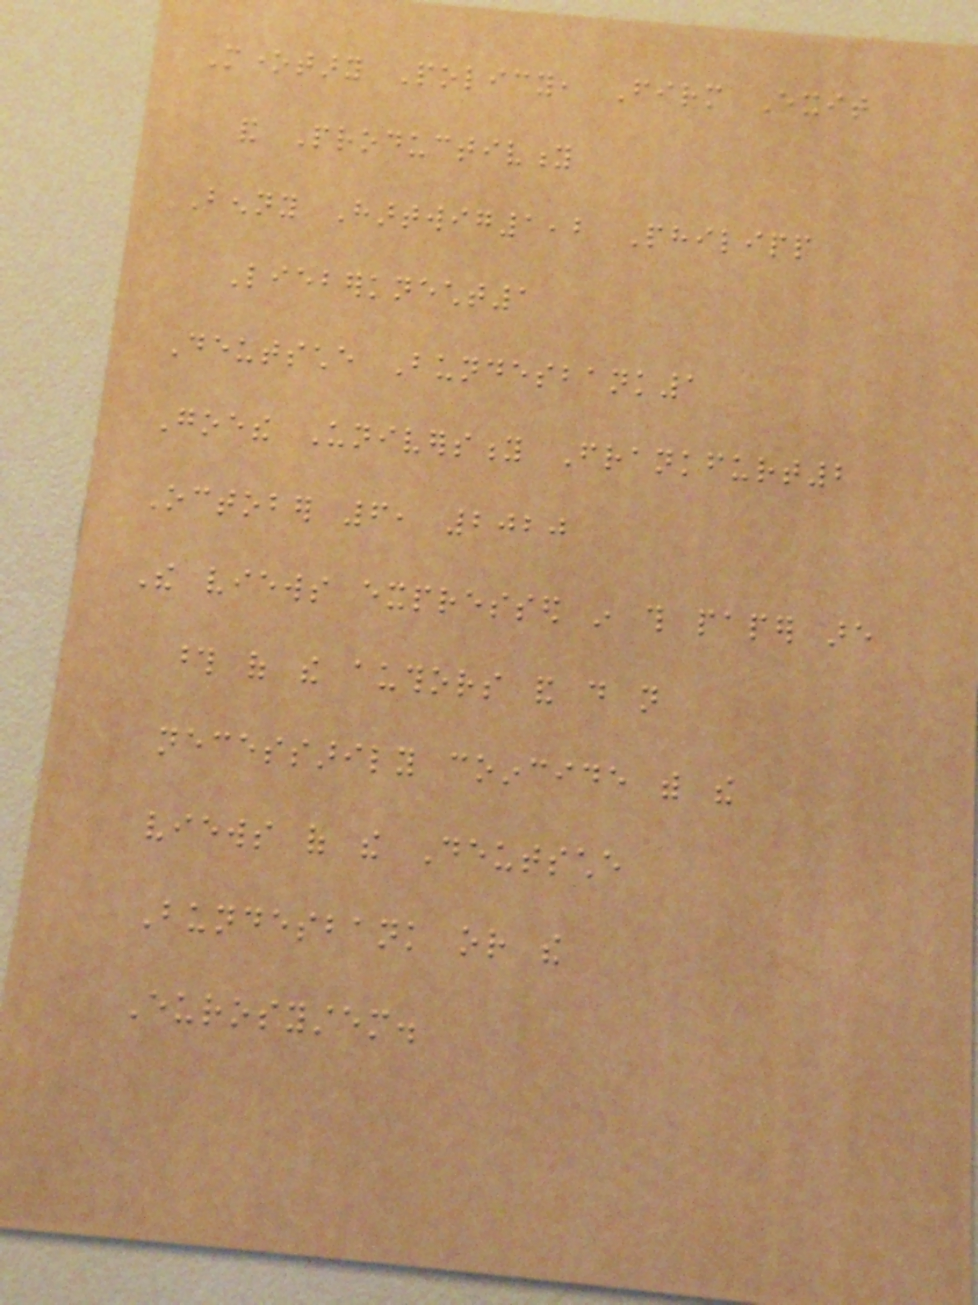Monetary Policy, Firm Exit
and Productivity
Benny Hartwig1,2 Philipp
Lieberknecht1
Deutsche Bundesbank1
Goethe University Frankfurt2
October 6, 2020
The views expressed in this paper are
those of the authors and do not
necessarily coincide with the
views of the Deutsche
Bundesbank or the
Eurosystem.
